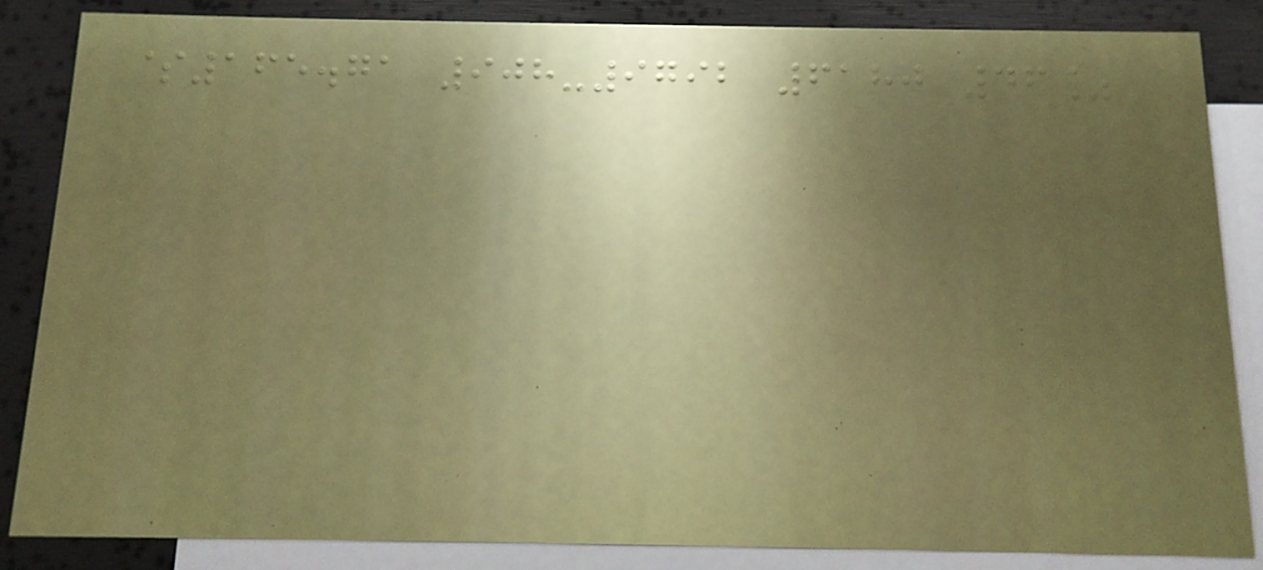$165.71 908-9792 6180 46%
